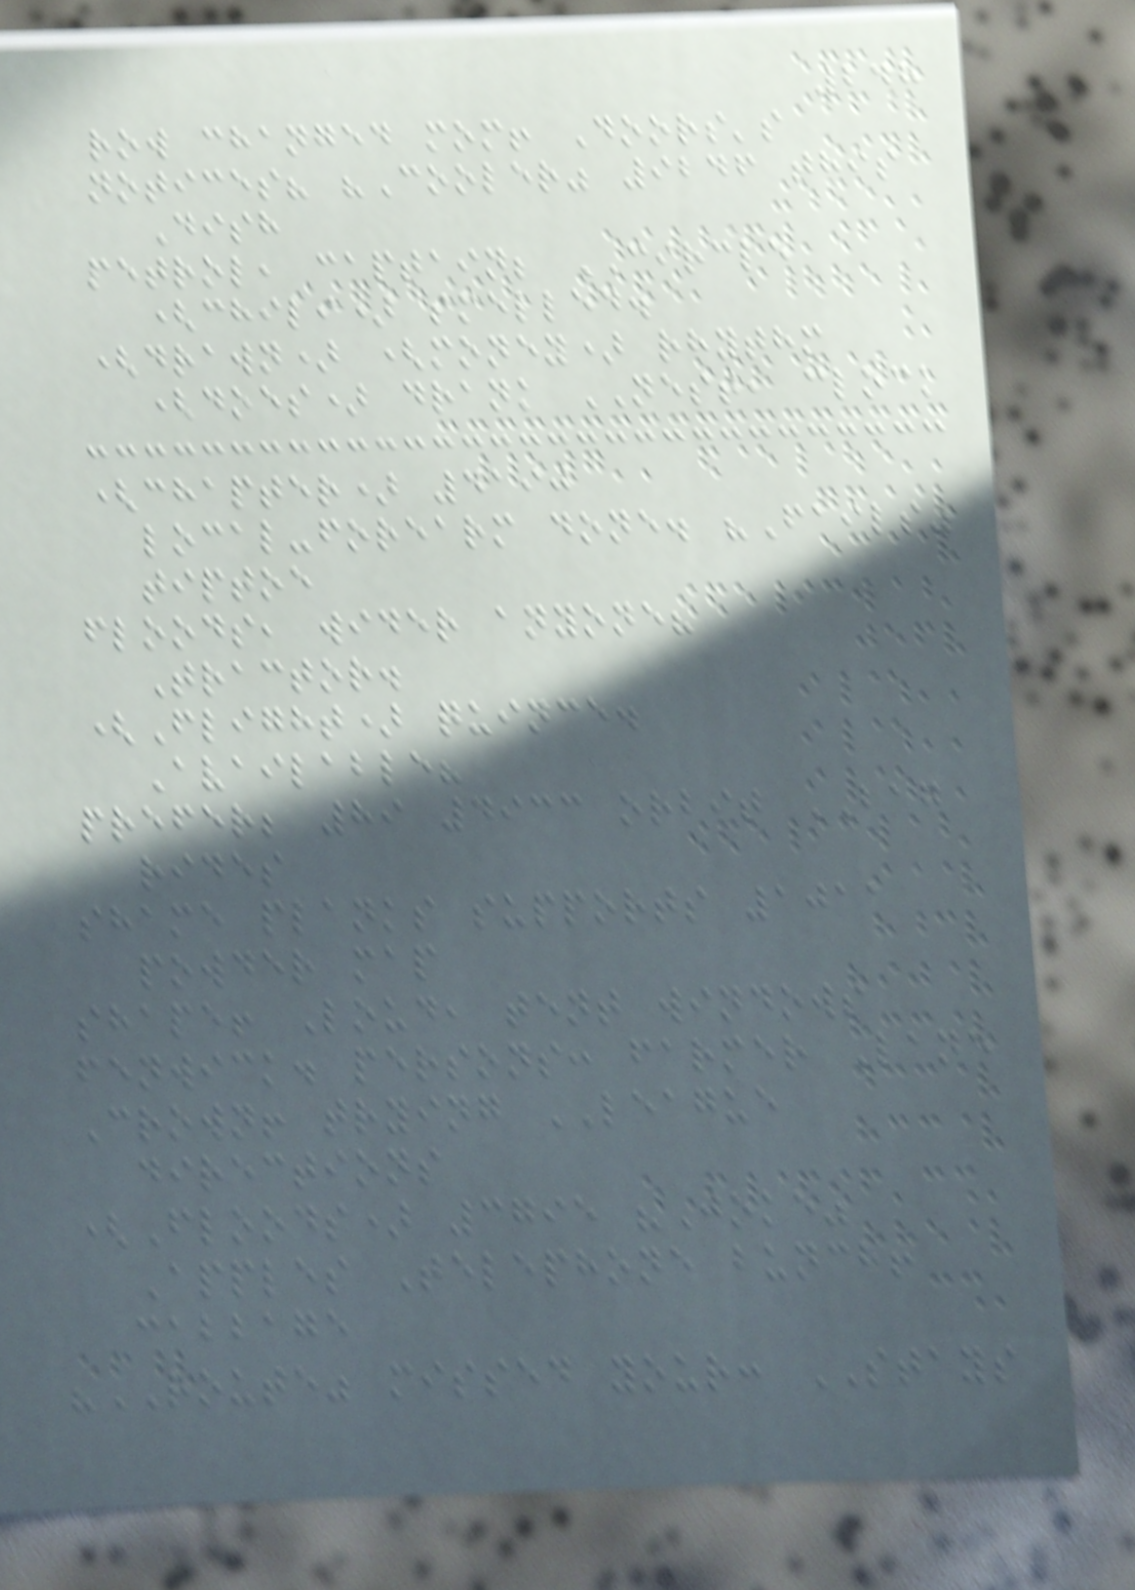248
row changed mom! Doors's
notices? "Cooler" 9246 this
Dish
petrol, captain; CIRCLE
(chili) smelled.
(drawn) (money) rhythm
(does) drank NEST, clock
(chapter) 4190
local-forearm done. "Fails"
tiptoe
floods, wider anyone?
Tractor.
(Flight) quince.
Available?
prefer; 89 4933 orbit BAG
rides
shame planks supports 1011
powder map
shape! Loud, tent windows
fenwick. persons: farmer Lane
Crown! trying LEAGUE
directions
(Floods) 3795 "Joke"
Apples Telephone bunch!
cabbage
"ROUTE" missed your: STAYS
